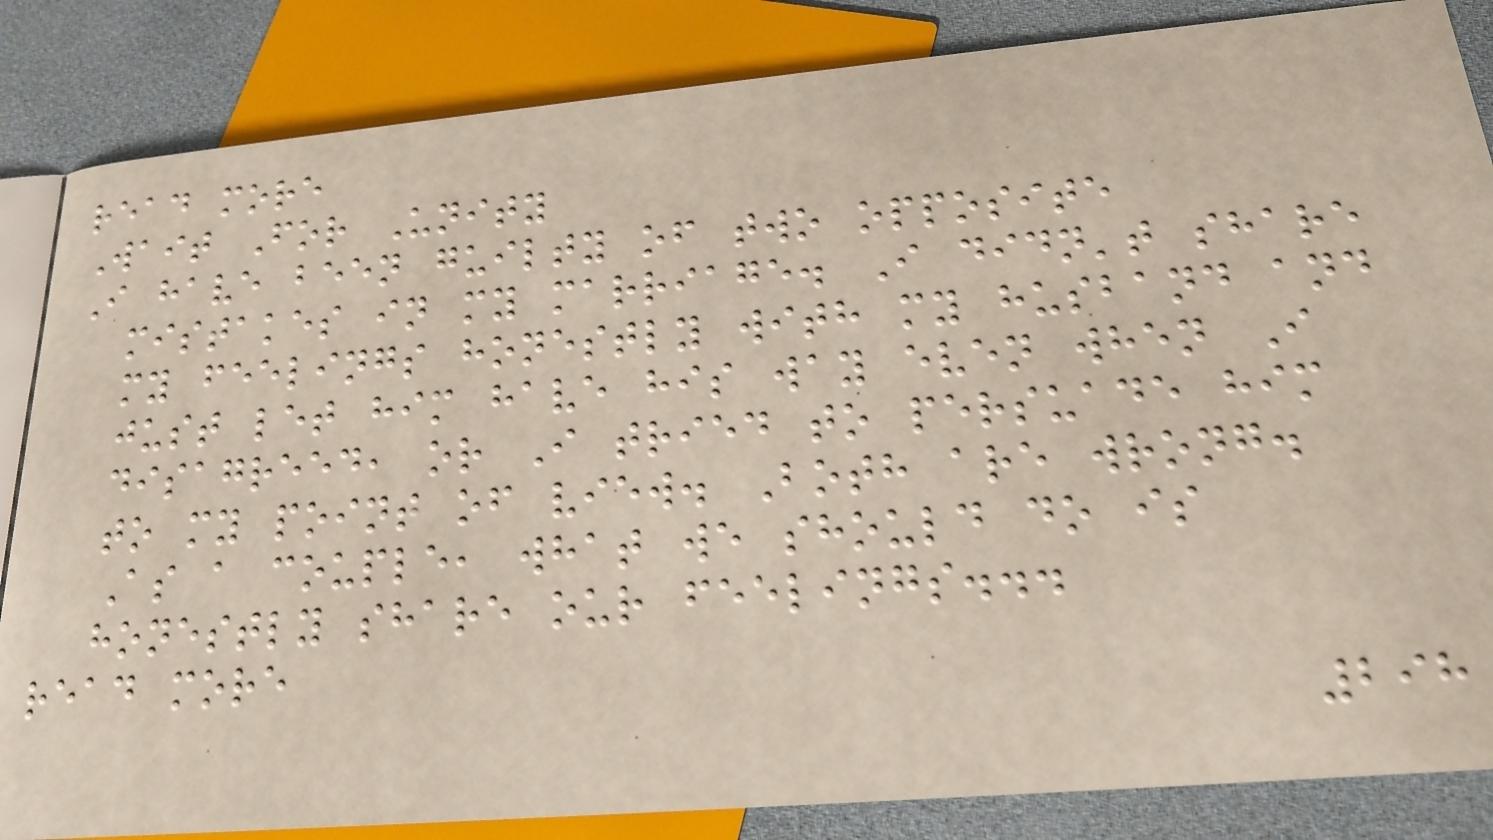read more
Wait For Unity
I have been guilty of two opposite
mistakes in my marriage. I didn't share
my feelings honestly with my husband and
just let him have his way even when I
disagreed, or I tried to persuade him
to my point of view. Both are wrong.
As a couple, what we should do is
honestly share our feelings...
read more
298
